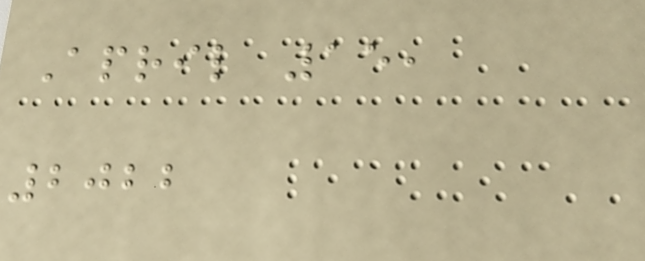April 15,
2022
